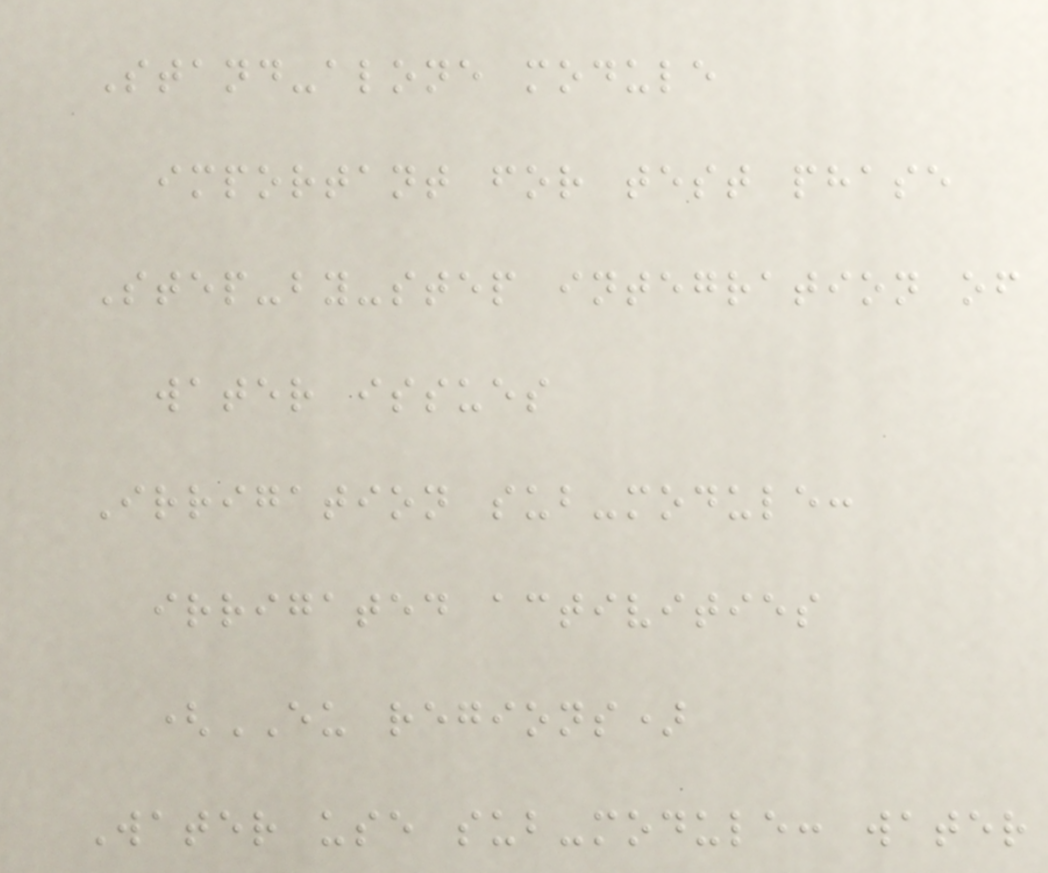Stand-alone module
important for test phase
Step-by-step integration of
water issues
Irrigation sub-module:
irrigated activities
(EU regions)
Water use sub-module: water
